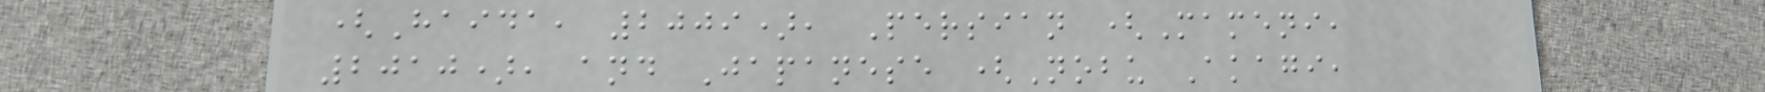(Haida, 2009), Persian (Mameni,
2010), and Japanese (Nobu Akagi,
